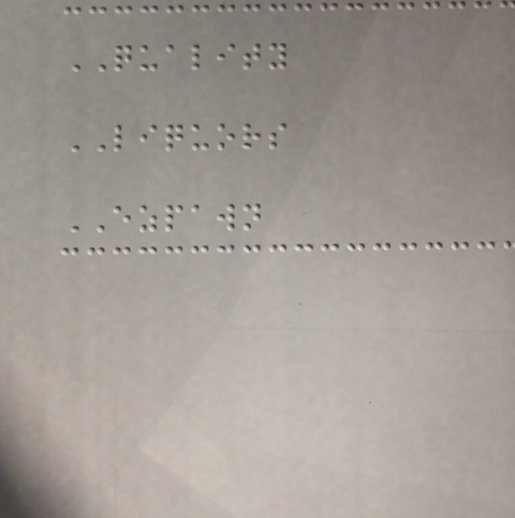QUALITY
LIQUORS
EZPAWN
